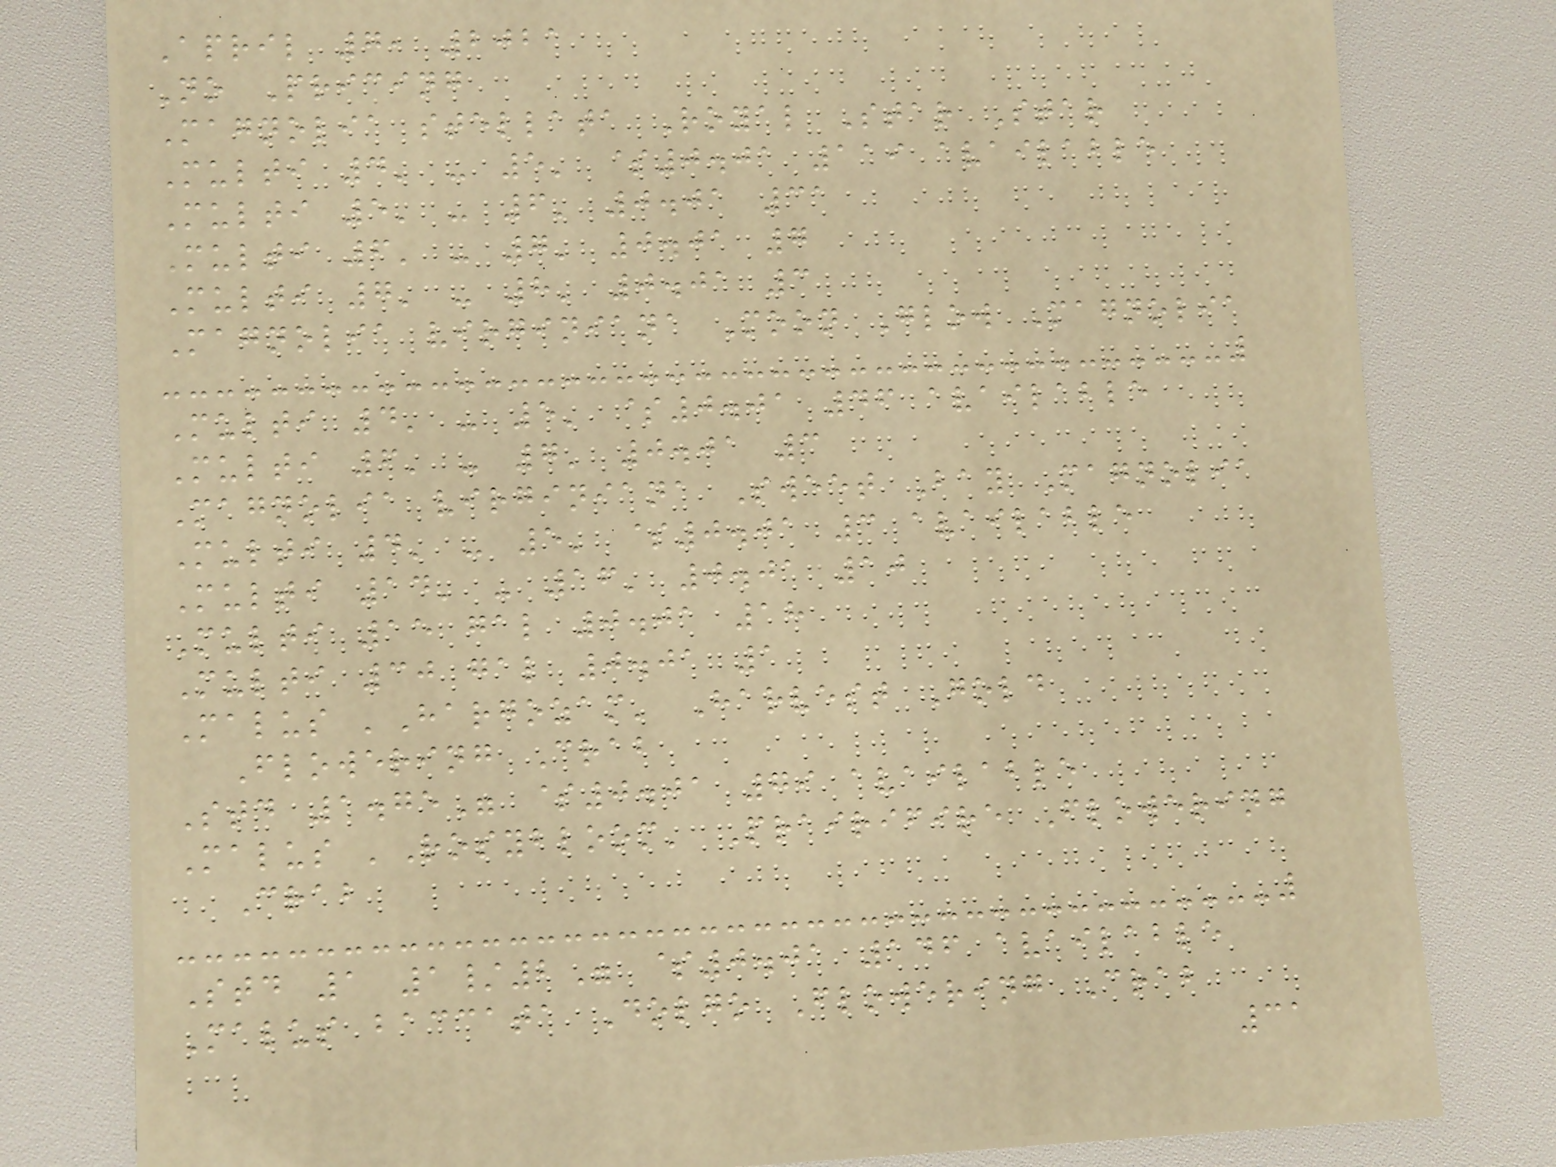April 7, 2021
No Pricing
Magnolia stellata Royal Star Star
Multi 4' - 5' $0.01 119 available
Multi 5' - 6' 0.01 31
Multi 6' - 7' 0.01 7
Multi 7' - 8' 0.01 3
Magnolia virginiana Moon Glow Magnolia
Multi 4' - 5' $0.01 46 available
Multi 6' - 7' 0.01 3
Magnolia virginiana Sweet Bay Magnolia
Multi 4' - 5' $0.01 3 available
Multi 14' - 16' 0.01 10
Multi 15 gal 0.01 18
Multi 30 gal 0.01 1
Malus 'Hargozam' Harvest Gold
Flowering Crab
Std 1.75" $0.01 79 available
Malus 'Rosybloom' Prairifire Flowering
Crab
Std 1 1/2" $0.01 146 available
Malus baccata Dolgo Flowering Crab
31
